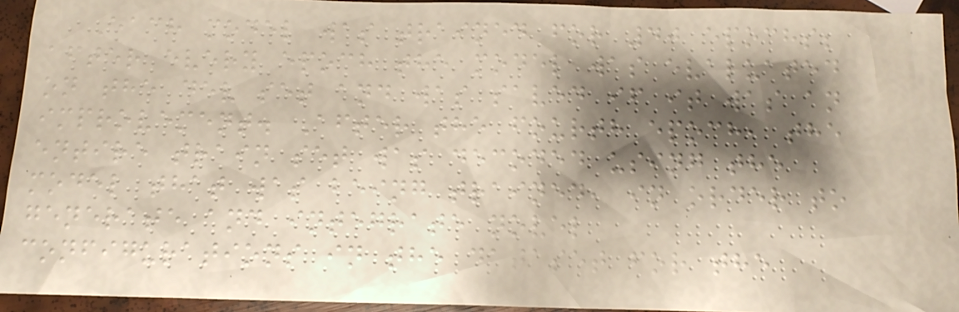Each model was trained for 40 epochs;
after every epoch the model was evaluated
on the dev set and was saved if it was an
improvement. After the fourth epoch, the
entire train set was decoded using the
model that was being trained, in order to
generate and integrate novel
configurations in the dataset for the
